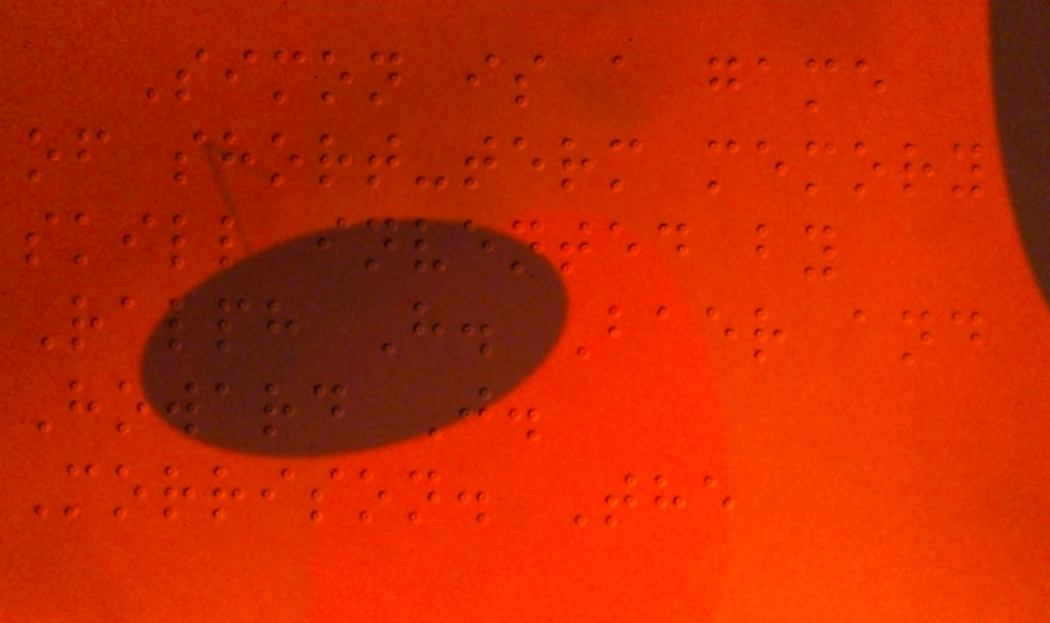Simon is a game
of short-term memory
skill invented by
Ralph H. Baer and
Howard J.
Morrison. The
